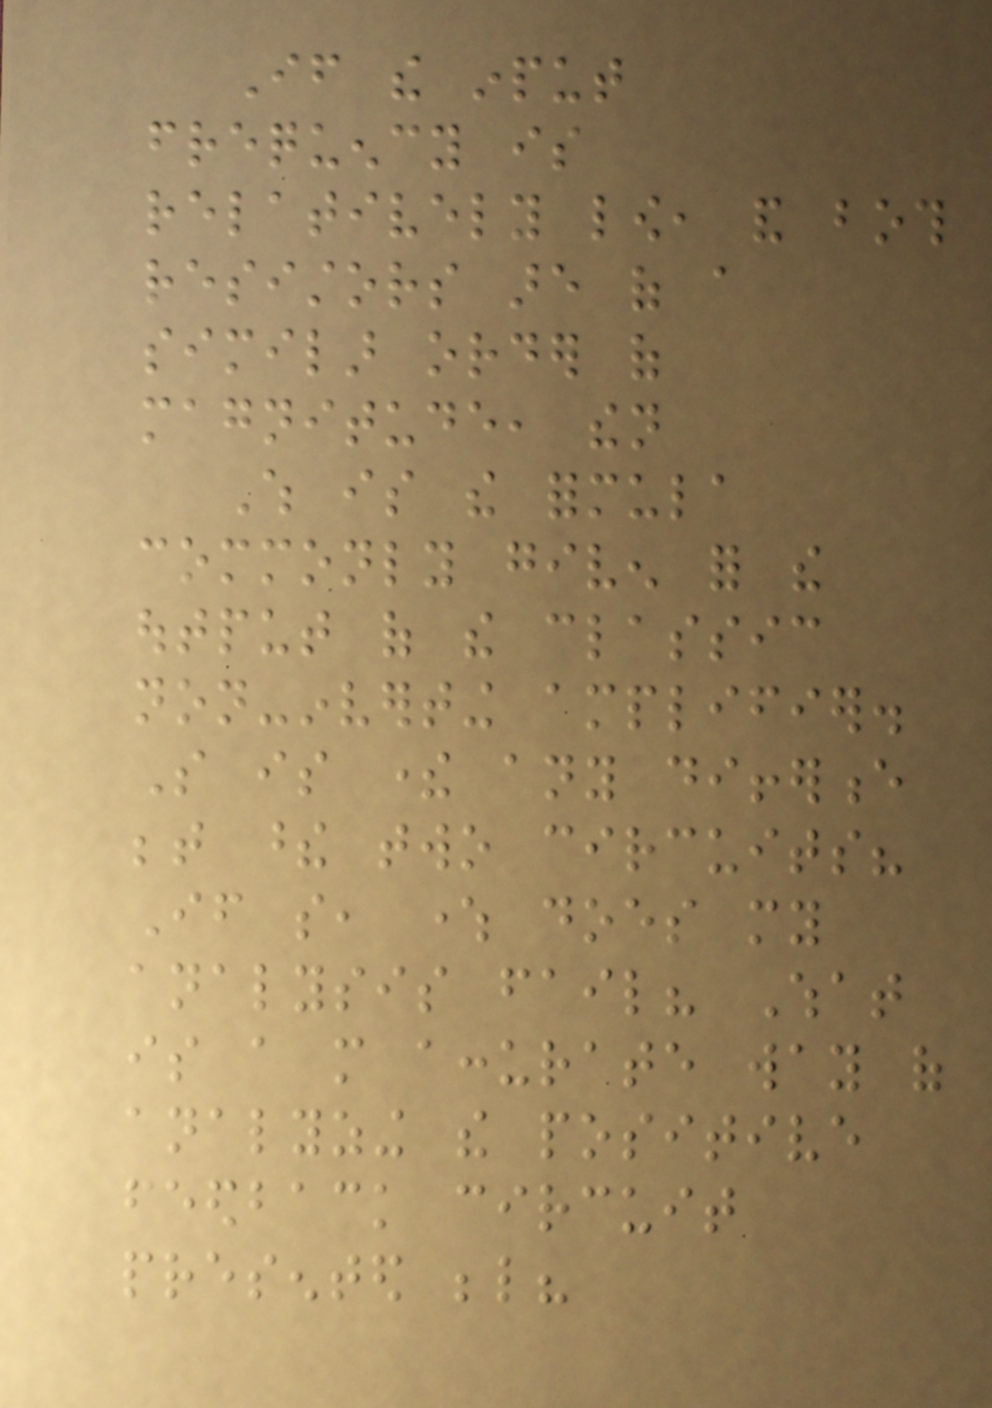If the input
frequency is
relatively low, and both
resistors are of a
similar order of
magnitude, then
Which is the formula
commonly given for the
output of the classic
non-inverting amplifier.
So is there any difference
between these two circuits?
If so, where does my
analysis fail? What
is a more accurate way of
analyzing the positive
feedback circuit
presented below?
